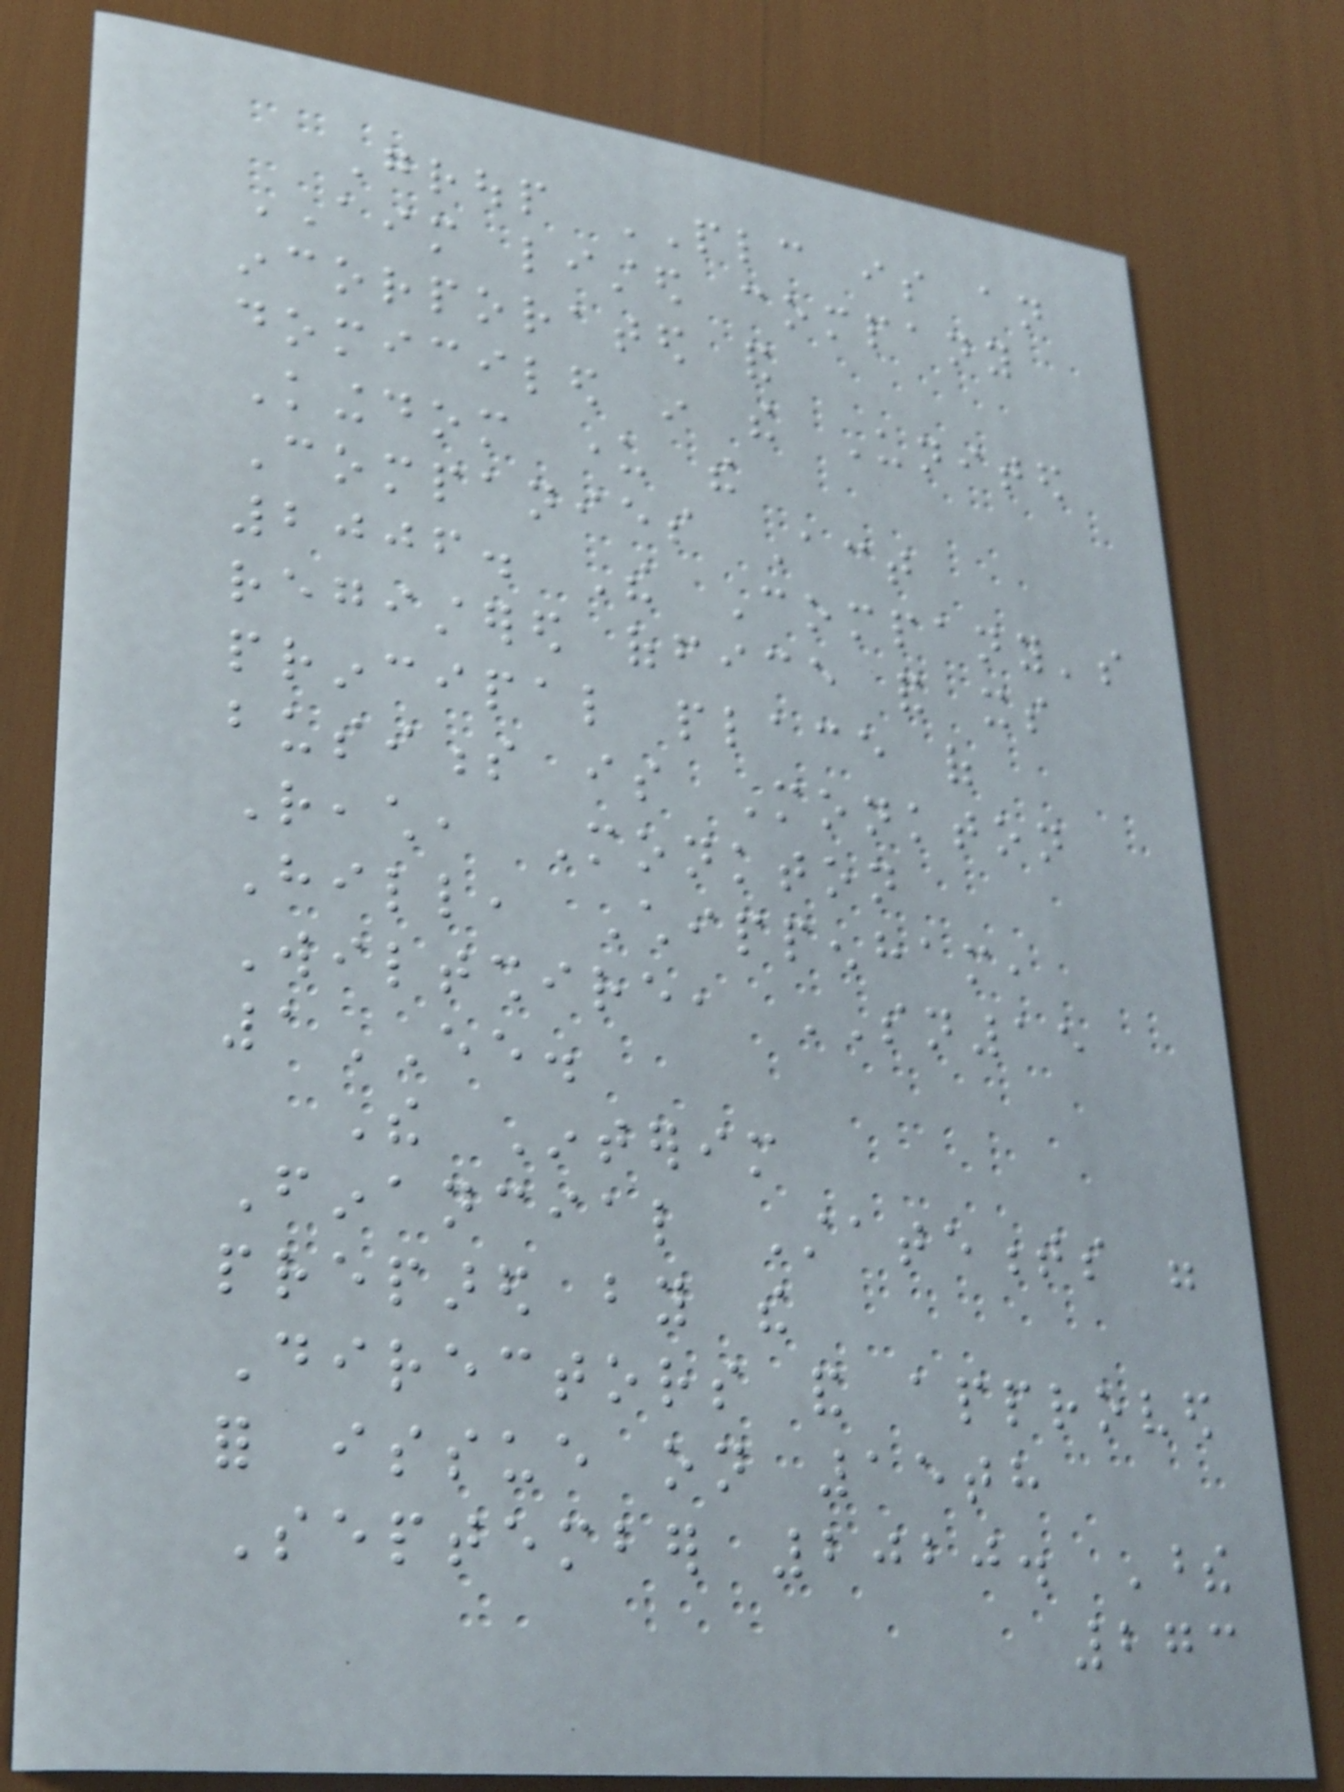Group PLC is an
AIM listed company
incorporated and
domiciled in the United
Kingdom under the
Companies Act
2006. The Company's
registered office and its
principal place of
business is Monkton
Reach, Monkton
Hill, Chippenham,
Wiltshire, SN15
1EE.
The Interim
Financial Statements were
prepared by the
Directors and approved
for issue on 15th
September 2020. These
273
